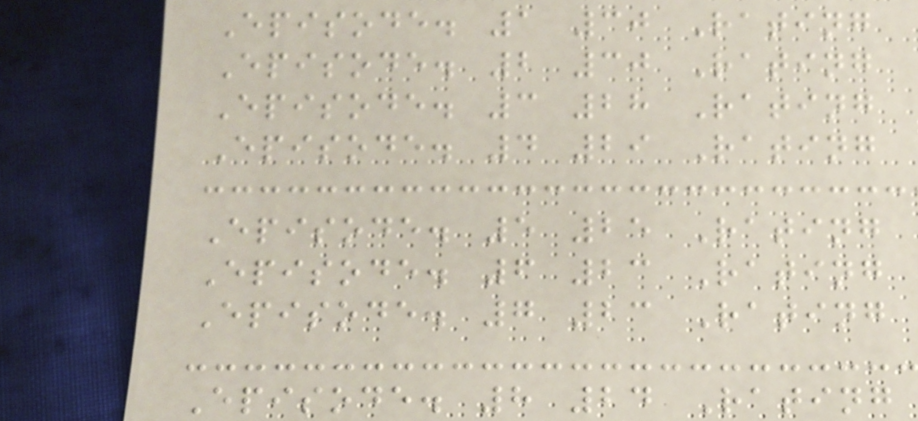Episode. 1 30 Rating
Episode. 2 30 Rating
Episode. 3 28 Rating
Episode. 4 29 Rating
Episode. 5 25 Rating
Episode. 6 23 Rating
Episode. 7 23 Rating
Episode. 8 24 Rating
